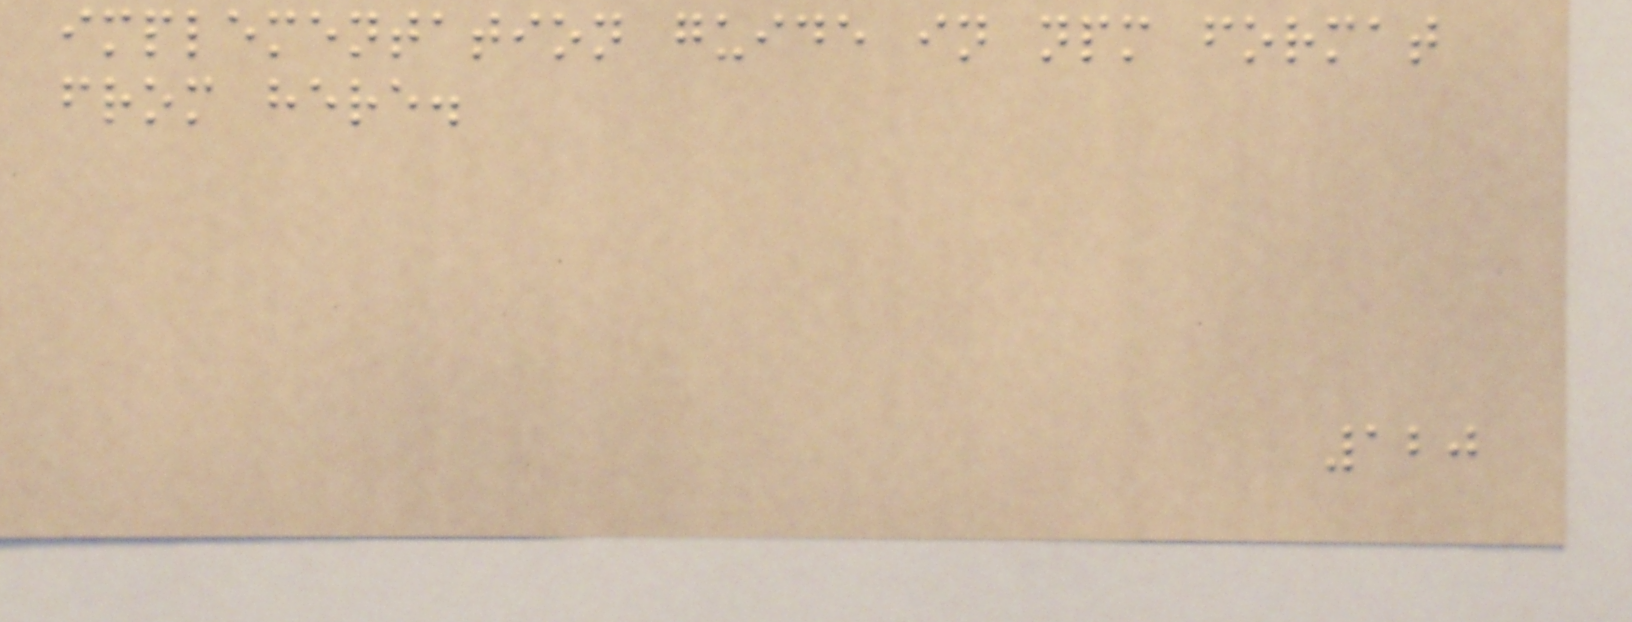implementation guide in npm format
from here.
120
